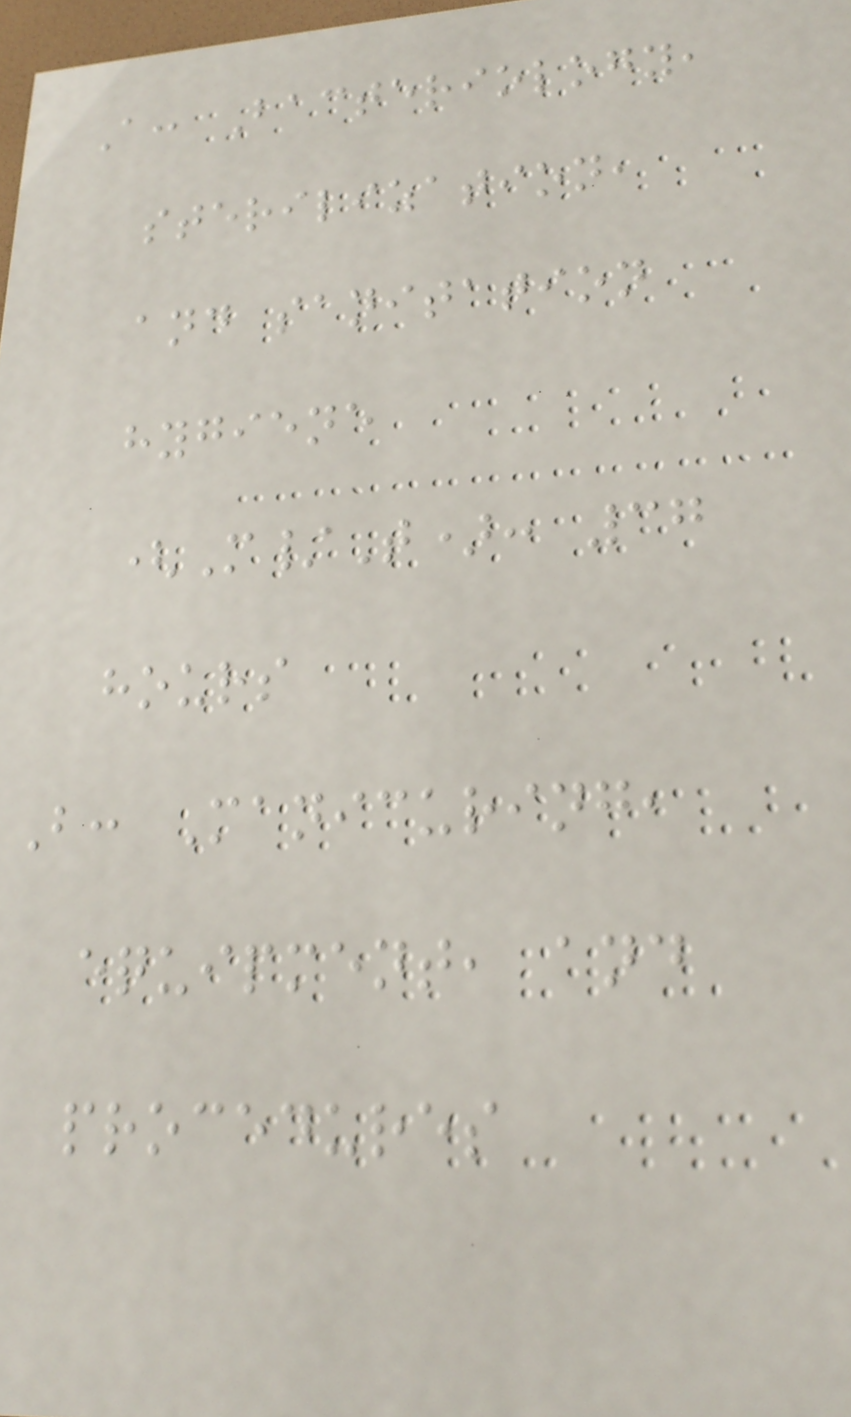A: Bacteriology,
sterilization,
and sanitation
hygiene
(M/T): 37
hours
B: Manicuring,
equipment, and
procedures
